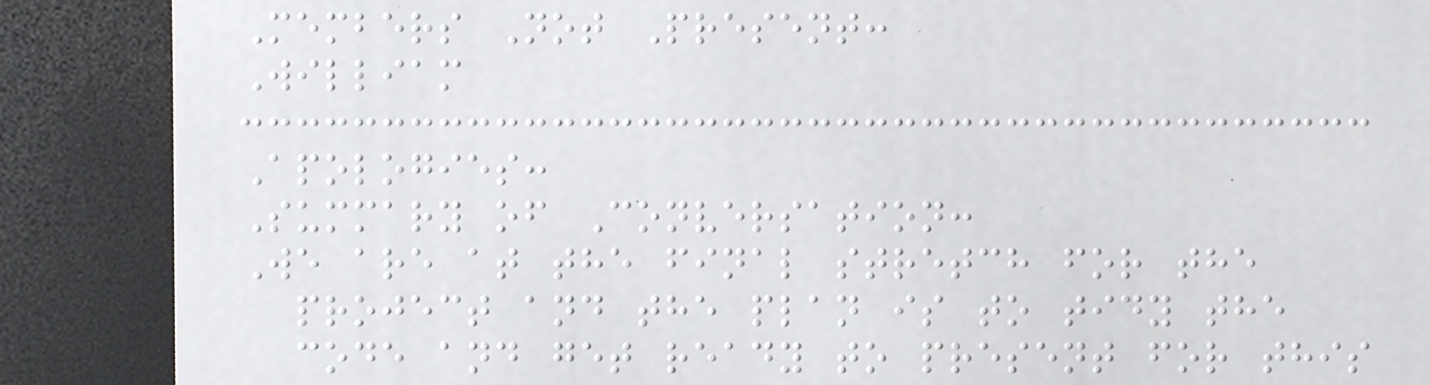Members Not Present:
William
Apologies:
Summary of Conversation:
We are at the final stretch for the
project and the plan is to tidy the
code and get ready to present for this
